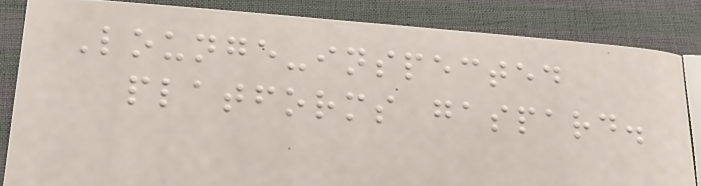Lounge-inspected
platforms gaspard.
